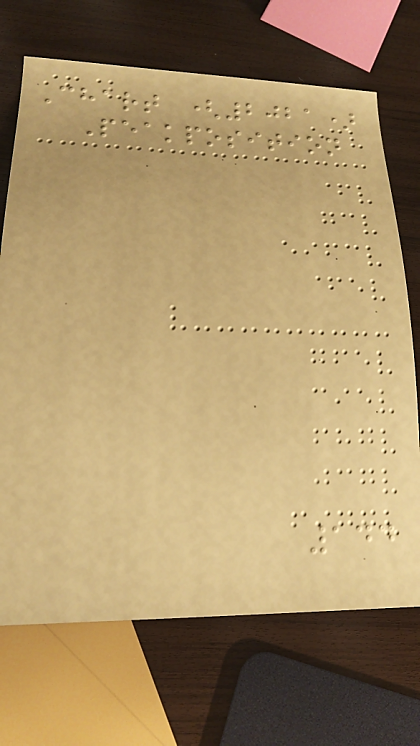Chart (2021)
Peakposition
144
